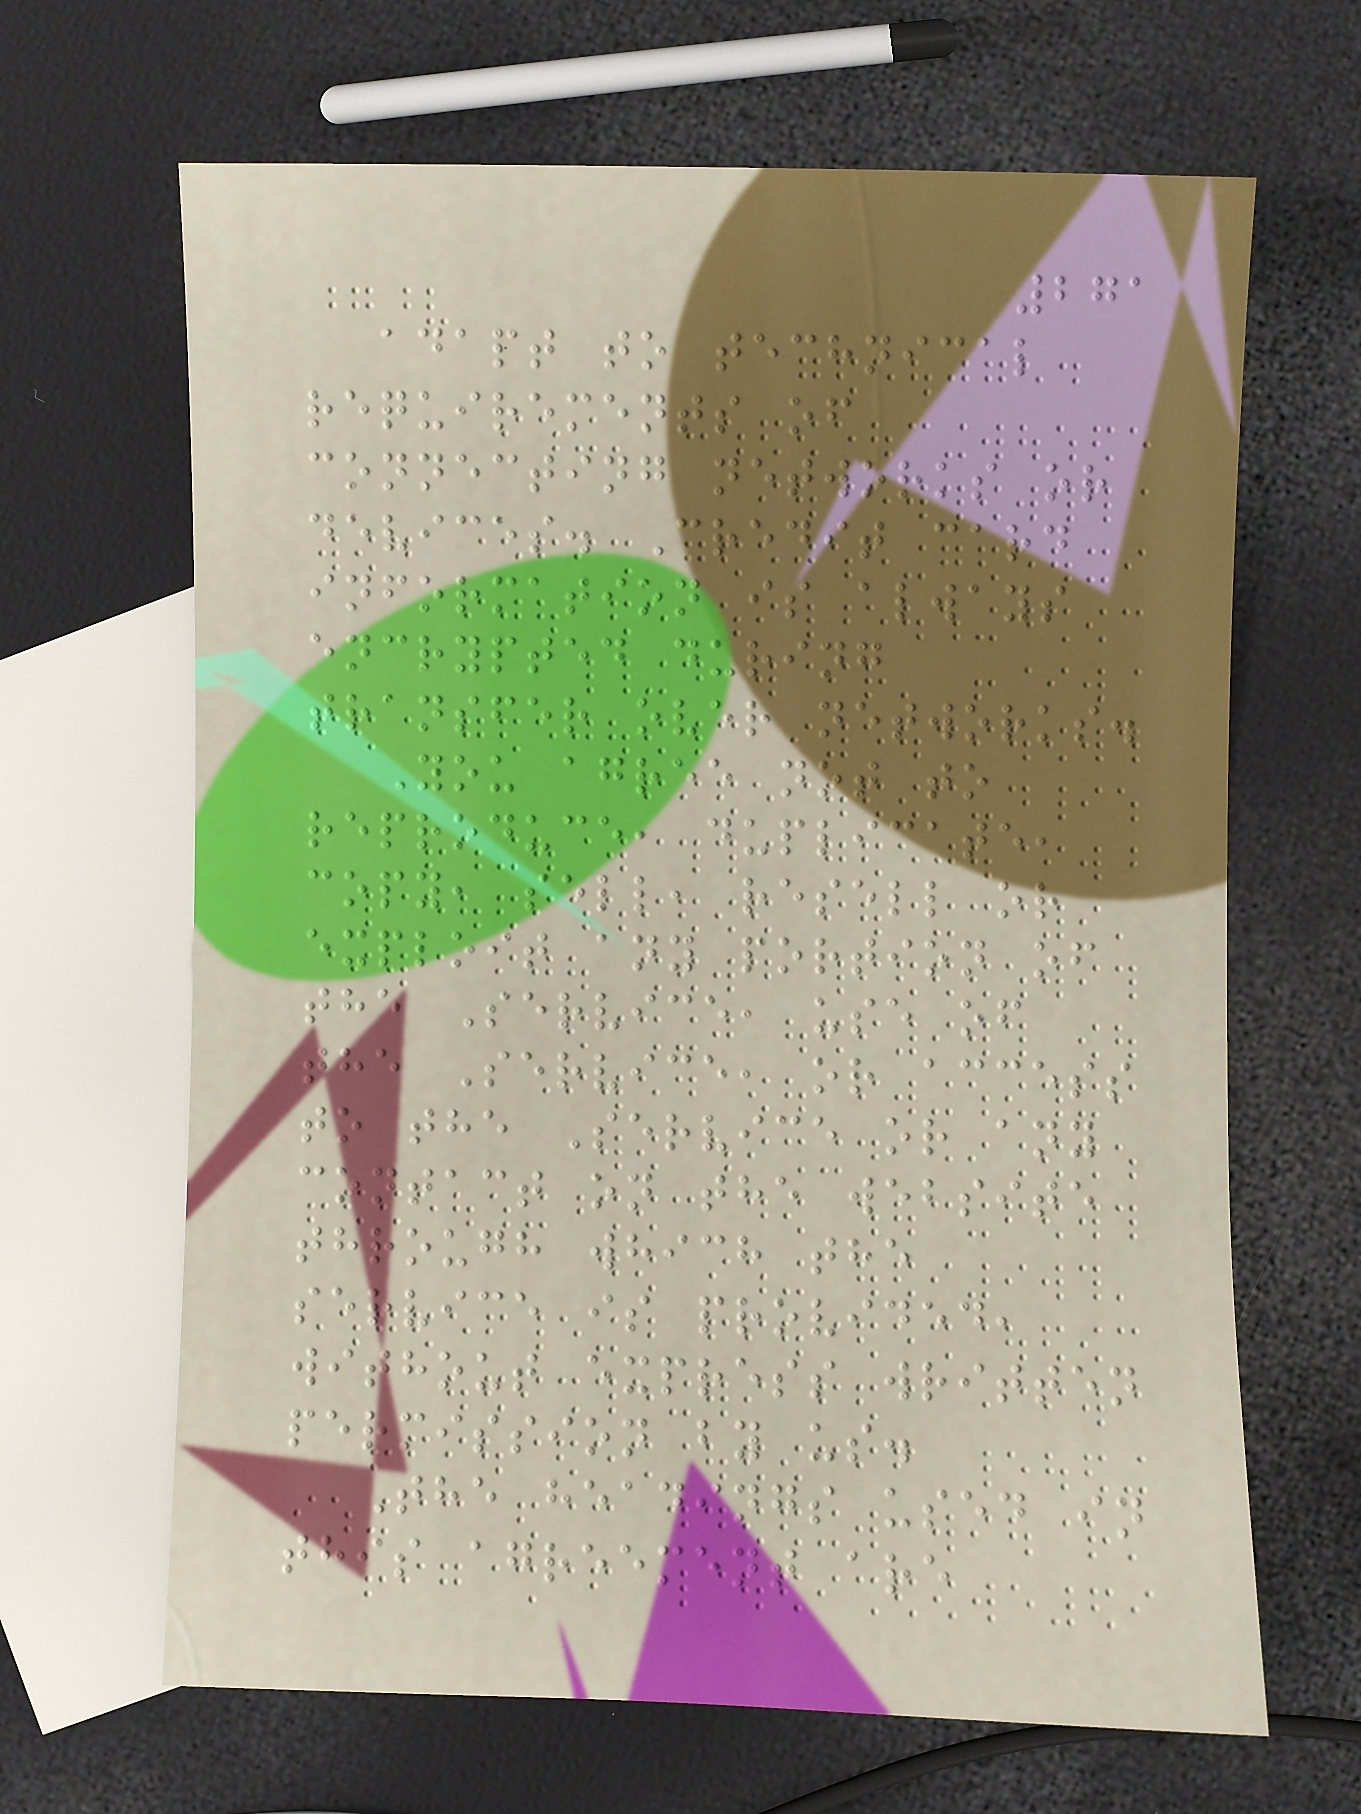271
adapt to technical
requirements of
connecting networks or
devices. Credit card
information is always
encrypted during
transfer over networks.
You agree not to
reproduce, duplicate,
copy, sell, resell or
exploit any portion of
the Service, use of
the Service, or access
to the Service or any
contact on the website
through which the
service is provided,
without express written
permission by us.
The headings used in
this agreement are
